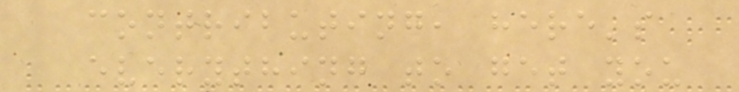contributing, here's
everything to get you
